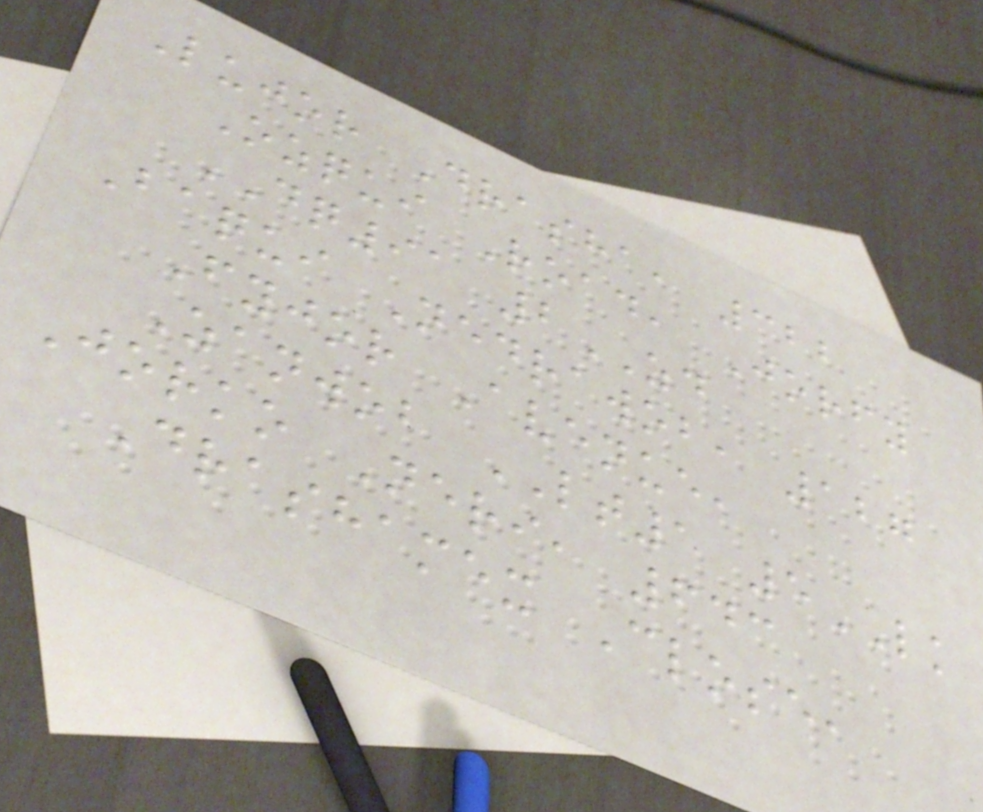Lujor Drasha, 322
Ozqui Road, Jorfy
DQ91 2ZD
Baqui Nedrawob, 127
Fyjor Avenue,
Zanwob LT1 5LK
Jorko Neri, 643
Drashamex Close,
